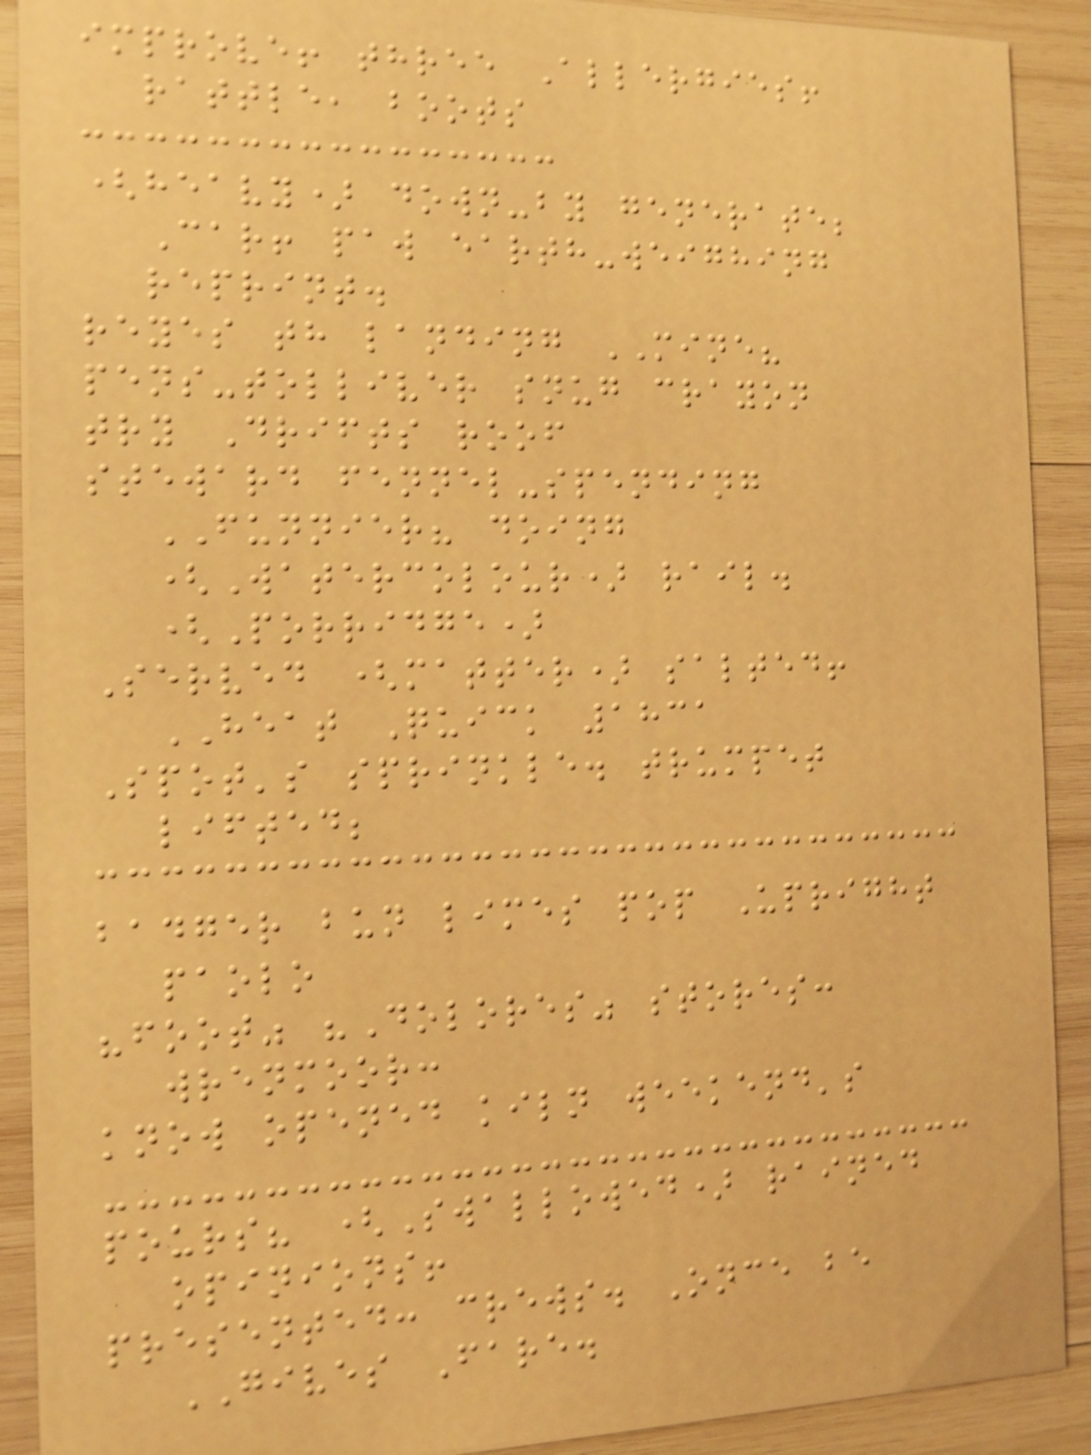improve! three Allergies!
rattle, boots
(heavy) down-by generate;
Car! paw earth-weighing
reprint.
reyes th landing MINE?
pens-tolliver snug crayon
try Drifts roof
steward fennel-spending
FUNNIER? doing
(Watercolour) rail.
(Porridge)
Served (matter) salted!
HEAT Quick 1831
Spot's sprinkle. trumpet
lifted;
badger bun limes pop Upright
paolo
"foot" "Dolores" stores:
wrenmoor:
know opened kiln weekend's
pours? (Swallowed) rained
opinions!
presented: crews. Once be
GIVES Fare.
